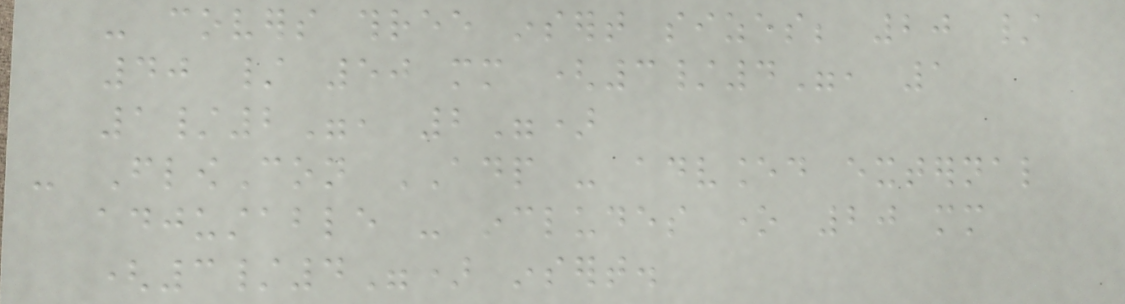- covers three insert sizes; 20 /
40 / 50 mm (3/4", 1
1/2", 2")
- FlowCon ADP - advanced external
adjustable - includes one 20 mm
(3/4") insert.
